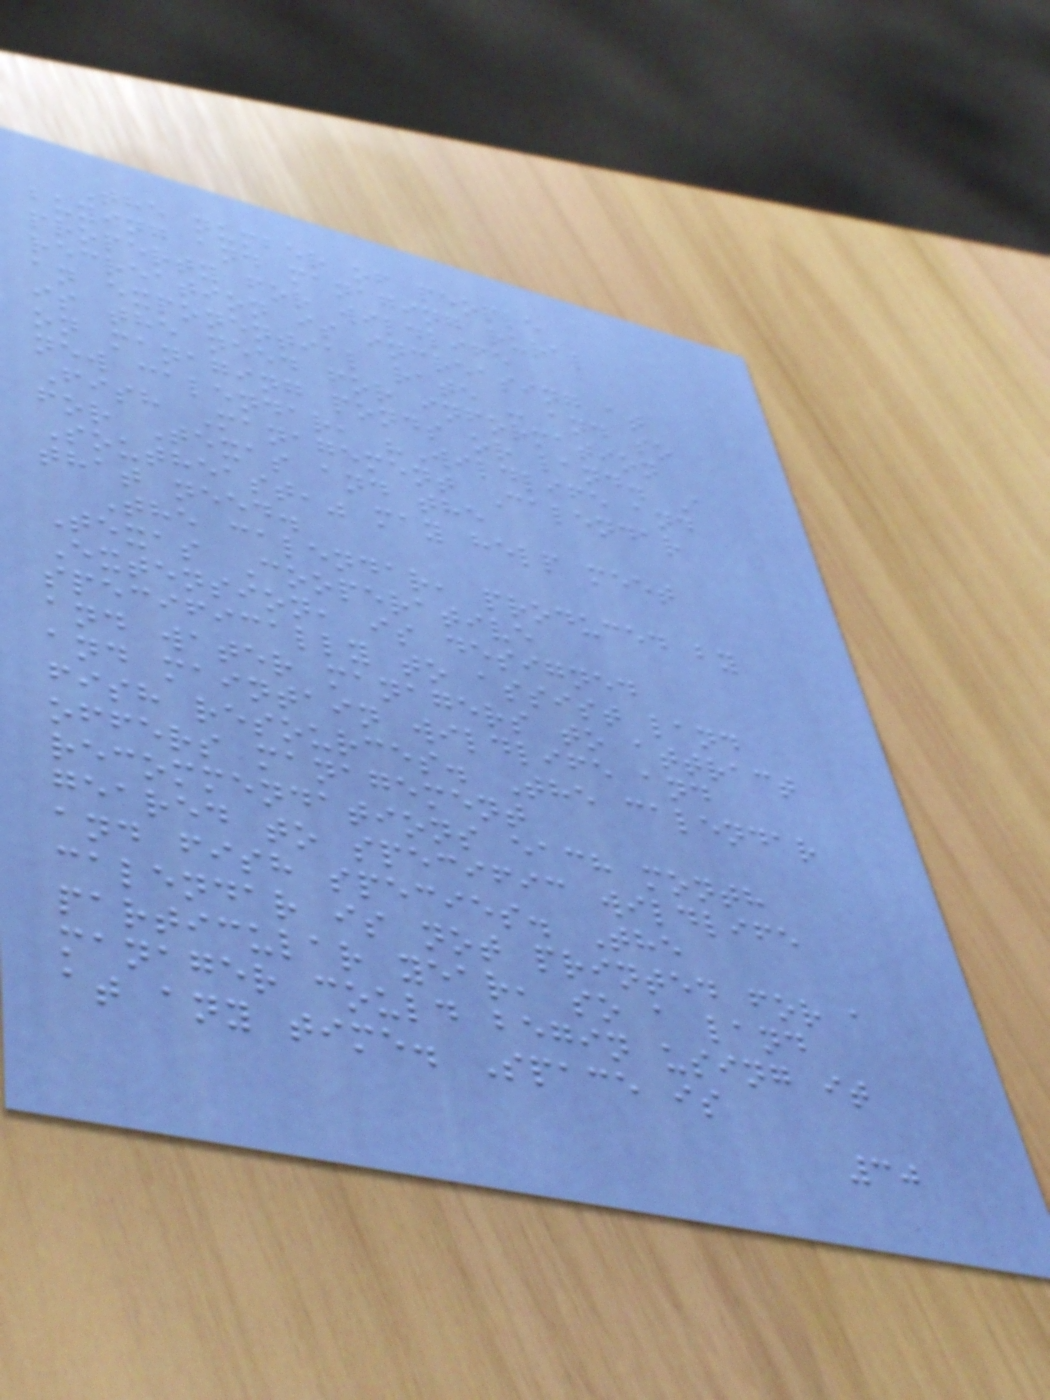The number of people
buying and managing rural
property for wildlife
recreation is increasing at
an exponential rate - and so
is the need for information
on managing ponds or land. A
new calendar, "Wildlife and
Fish Management Calendar
for Texas and the
Southeast," may help meet
that need.
The calendar, produced by
Texas Cooperative
Extension, is designed
specifically to assist land
and water managers to attract
and maintain wildlife and
fish resources. The calendar
offers management
recommendations each month
geared to specific wildlife
and fish species. The
calendar is not printed for a
particular year, so a land
manager could begin using it
at any time. Space is
30
